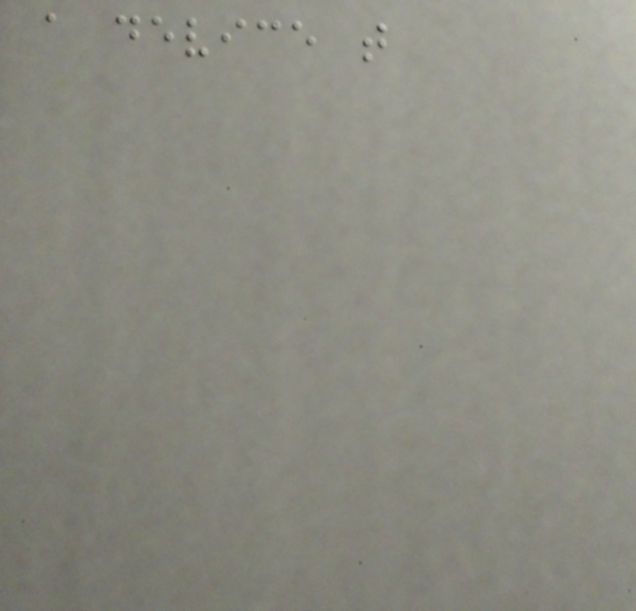a device that
